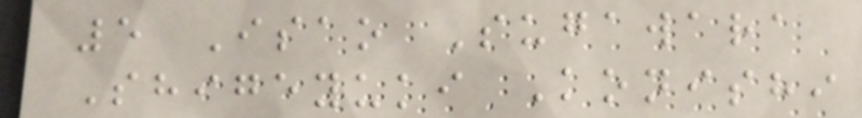5 Isao Sugawara
Shigeyuki Konishi
